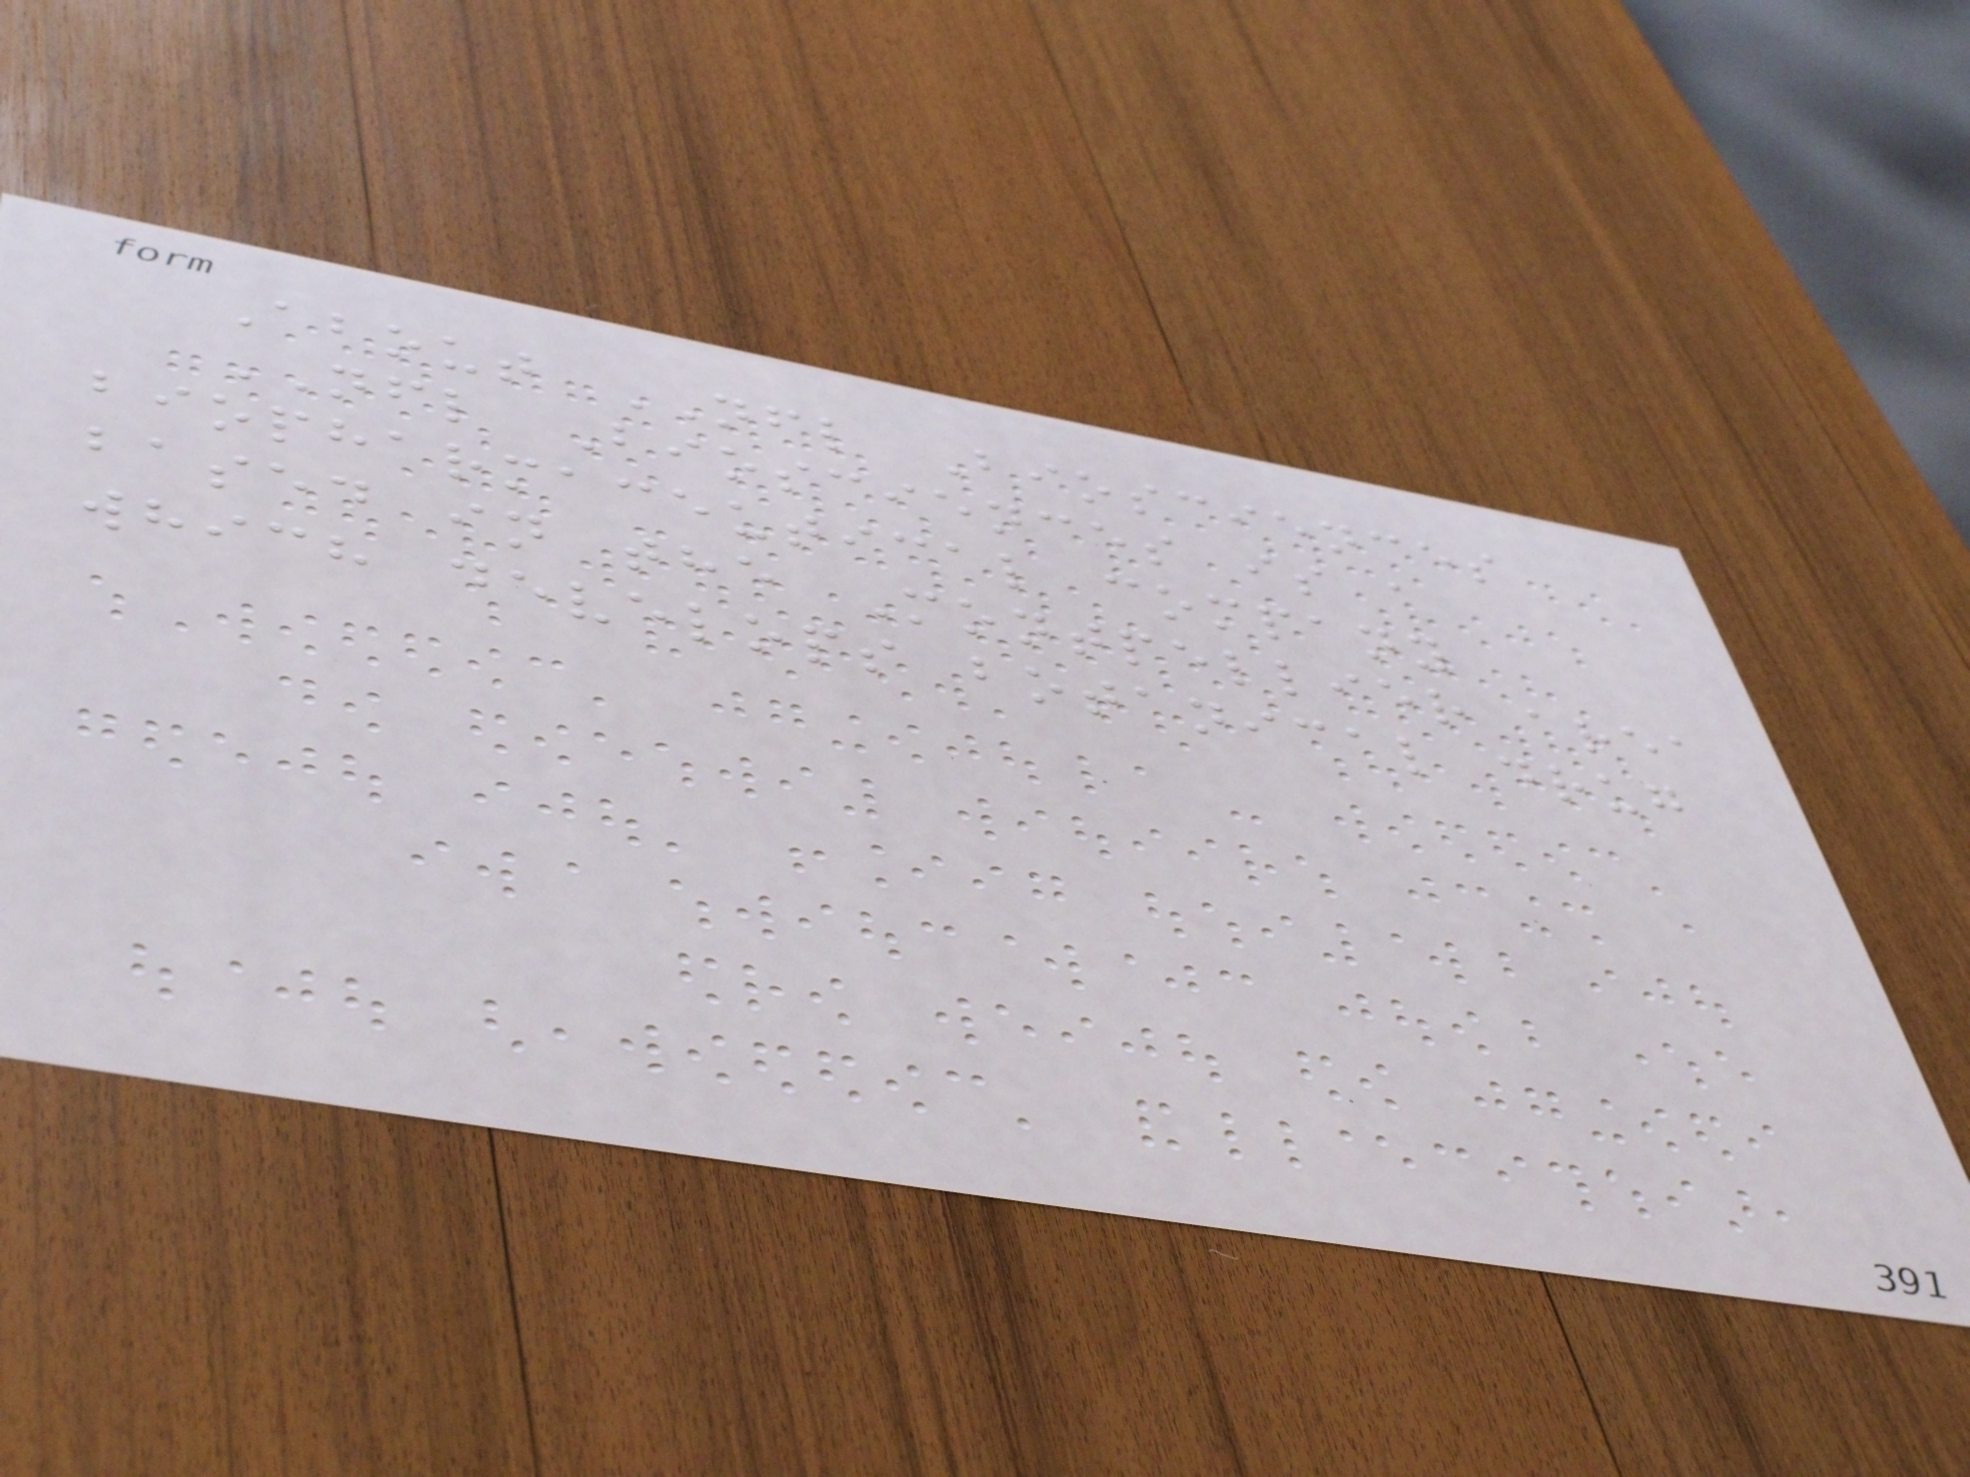About NFL Biosciences
NFL Biosciences is a
biopharmaceutical company
based in the Montpellier area
which develops botanical drug
